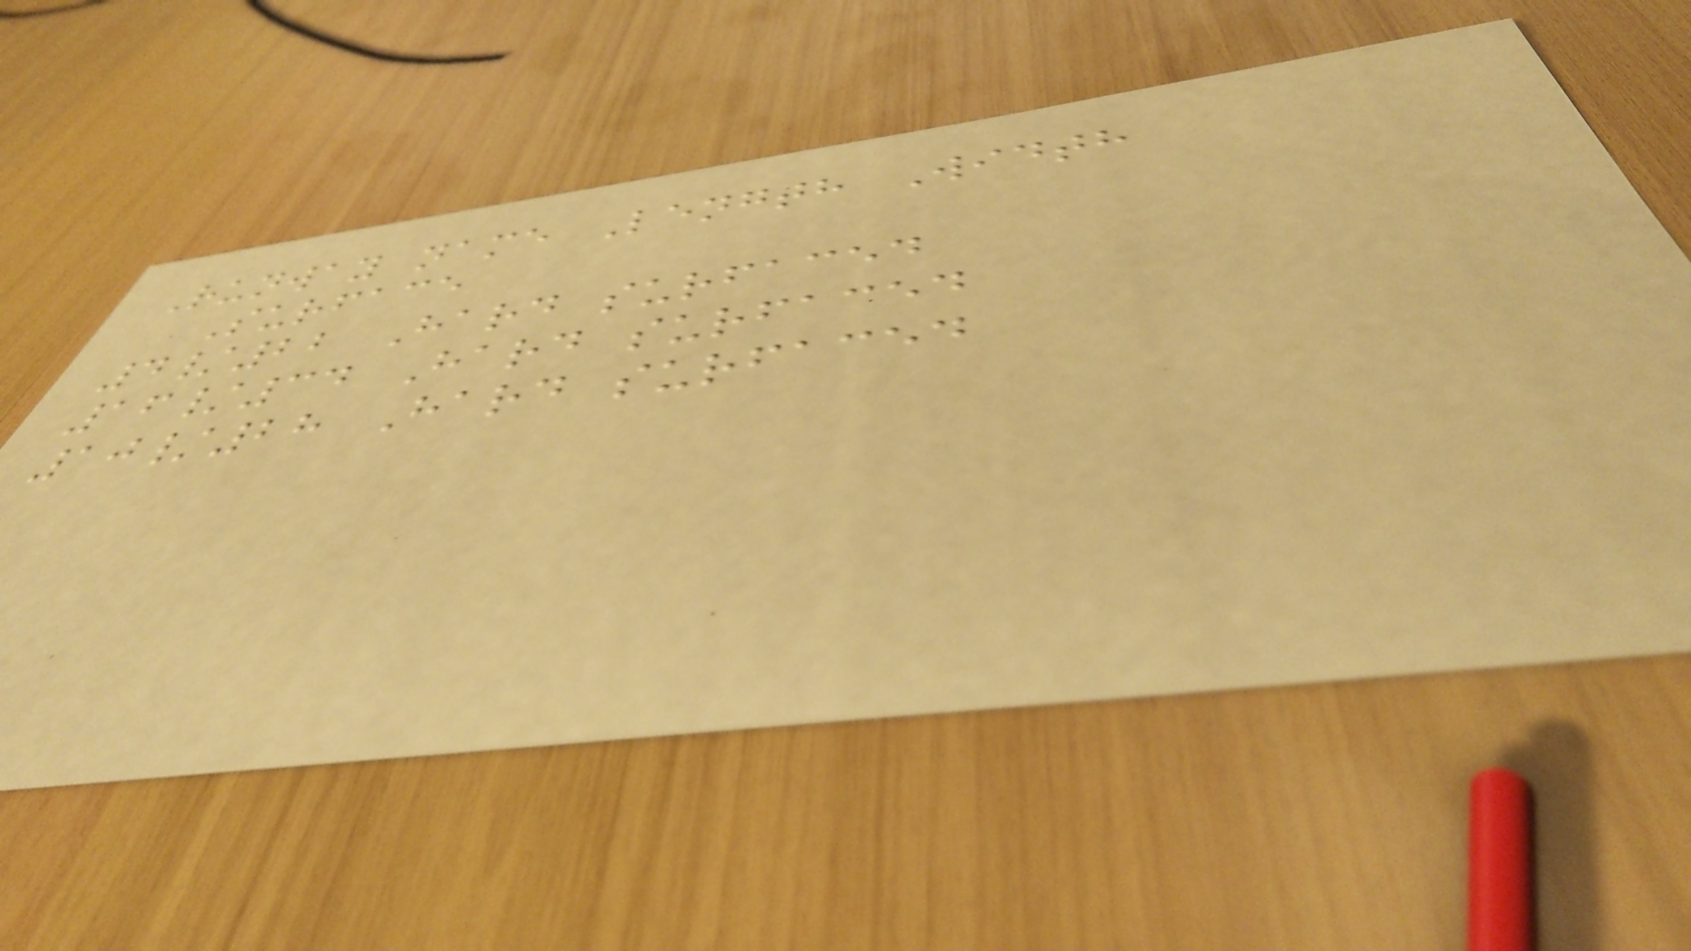Runway name Length Width
Surface
4/22 Hard surfaced
16/34 Hard surfaced
10/28 Hard surfaced
